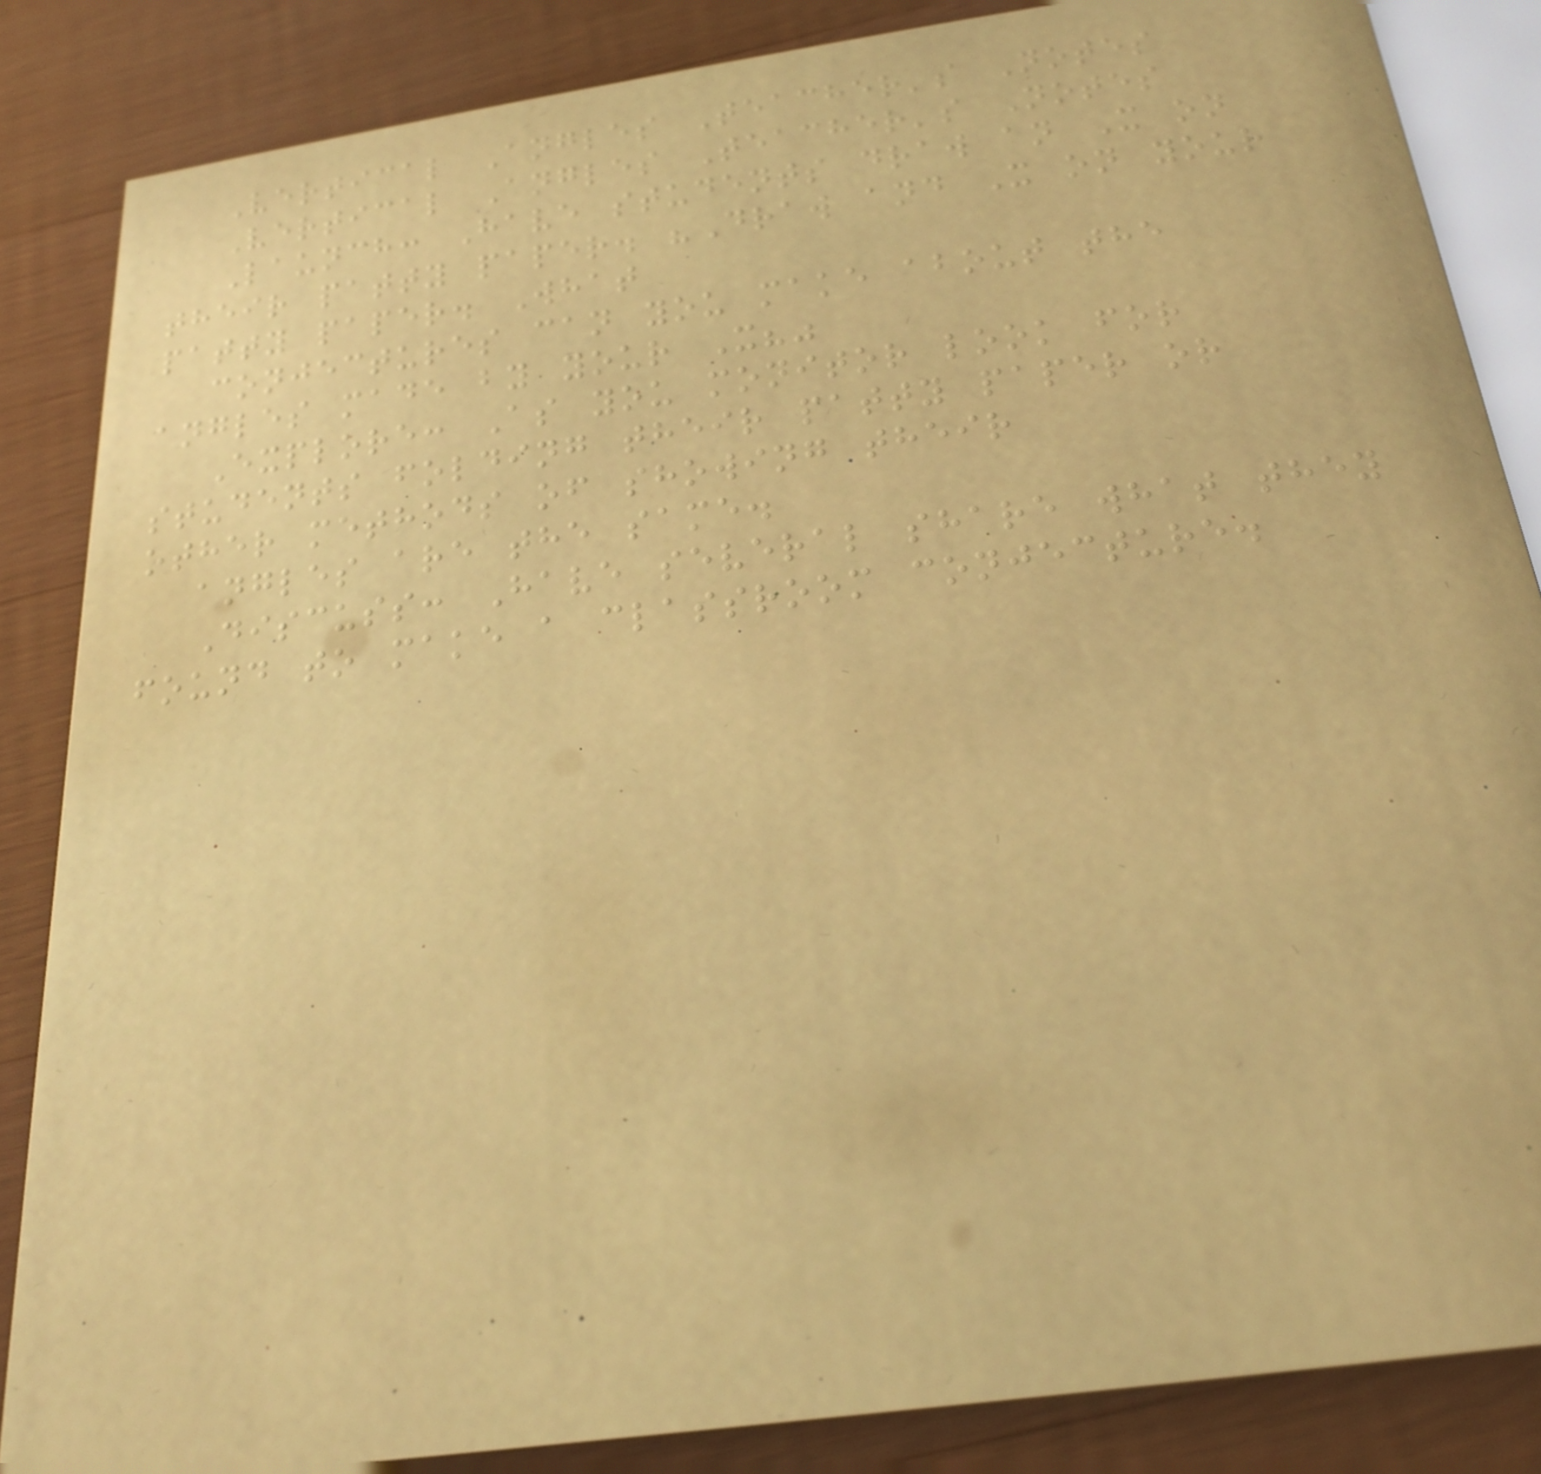Vertical Angles Teacher's Notes
Vertical Angles Teacher's Notes
Launch: Have students draw an X on
their patty paper. "Draw and X on your
patty paper. What
conjectures can you make about the
angles made by your X?"
Explore: As you monitor look for
students folding their patty paper or
other methods of showing their
angles are the same.
Discuss: Have several share what they
found to make a classroom conjecture.
